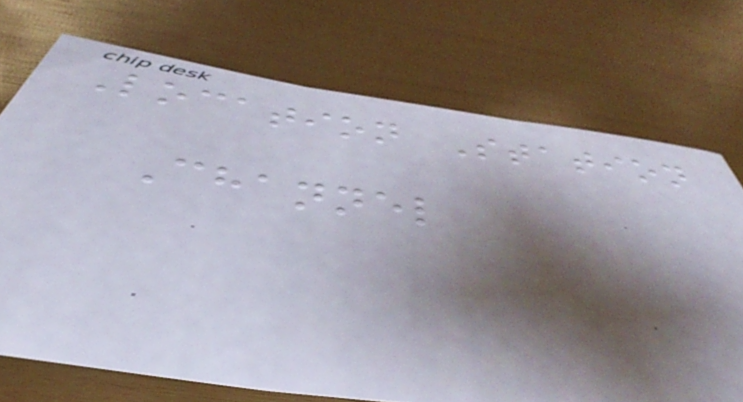Location Station
Channel
